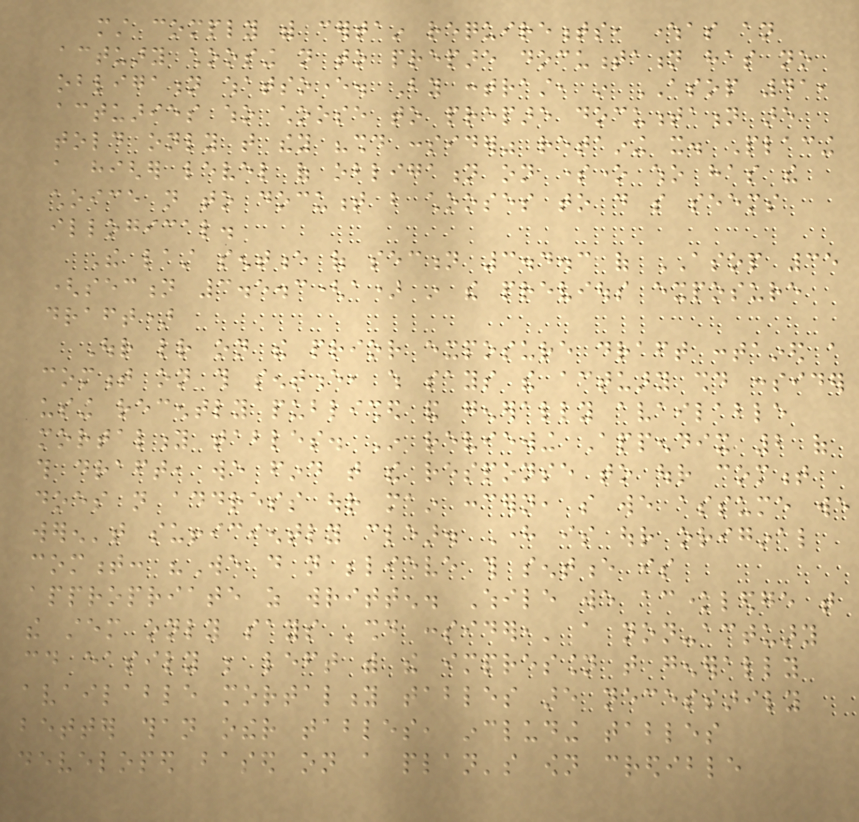must comply with certain requirements, whereas an
actuary choosing not to prepare documentation has no
obligation whatsoever. By contrast, in ASOP 41,
actuaries who choose to prepare documentation are
told only that they "should consider" retaining it. Placing
a higher level of obligation on someone who has the
choice not to document but chooses to do so seems
illogical.
The last sentence of section 3.4.3 of ASOP 35
(section 3.5.3(a) in the previous exposure
draft)
Our letter on the prior exposure draft contained a
comment on this sentence, which says the actuary should consider
using recently published and generally available
mortality tables. In reviewing Appendix 2 of
this draft, we find that the response to our comment
does not address our main concern, so we assume we
weren't sufficiently clear. Here is our original
comment: "We do not believe this sentence is
appropriate as written. While we acknowledge that
the stem only says 'should consider,' a non-actuary
could easily be left with the impression that generally
available mortality tables are necessarily
better than other tables, including tables
developed based on a plan's own credible
